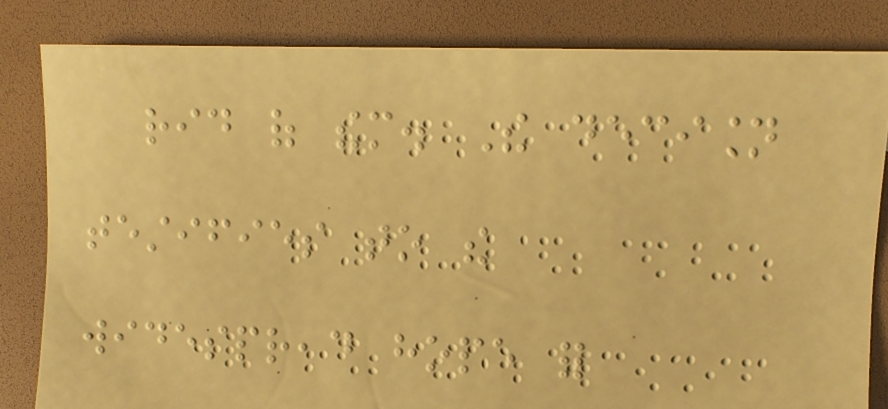rid of them. The decision
testifies to the
widespread hope for
